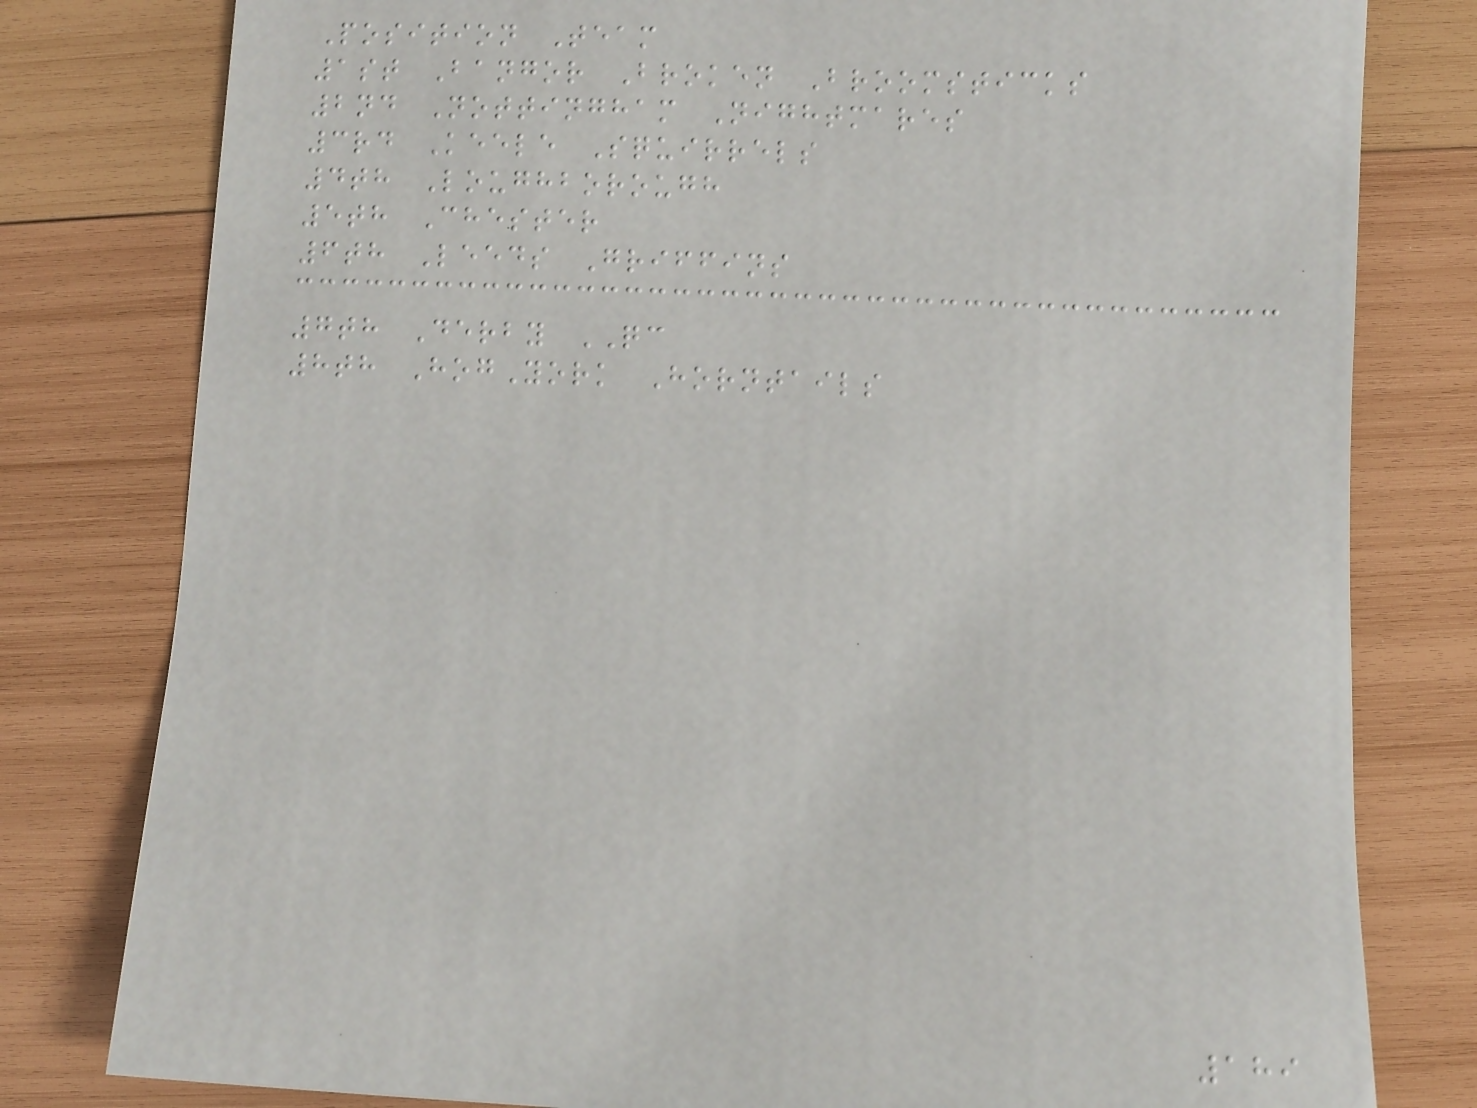Position Team
1st Bangor Broken Broomsticks
2nd Nottingham Nightmares
3rd Keele Squirrels
4th Loughborough
5th Chester
6th Leeds Griffins
7th Derby QC
8th HogYork Horntails
189
